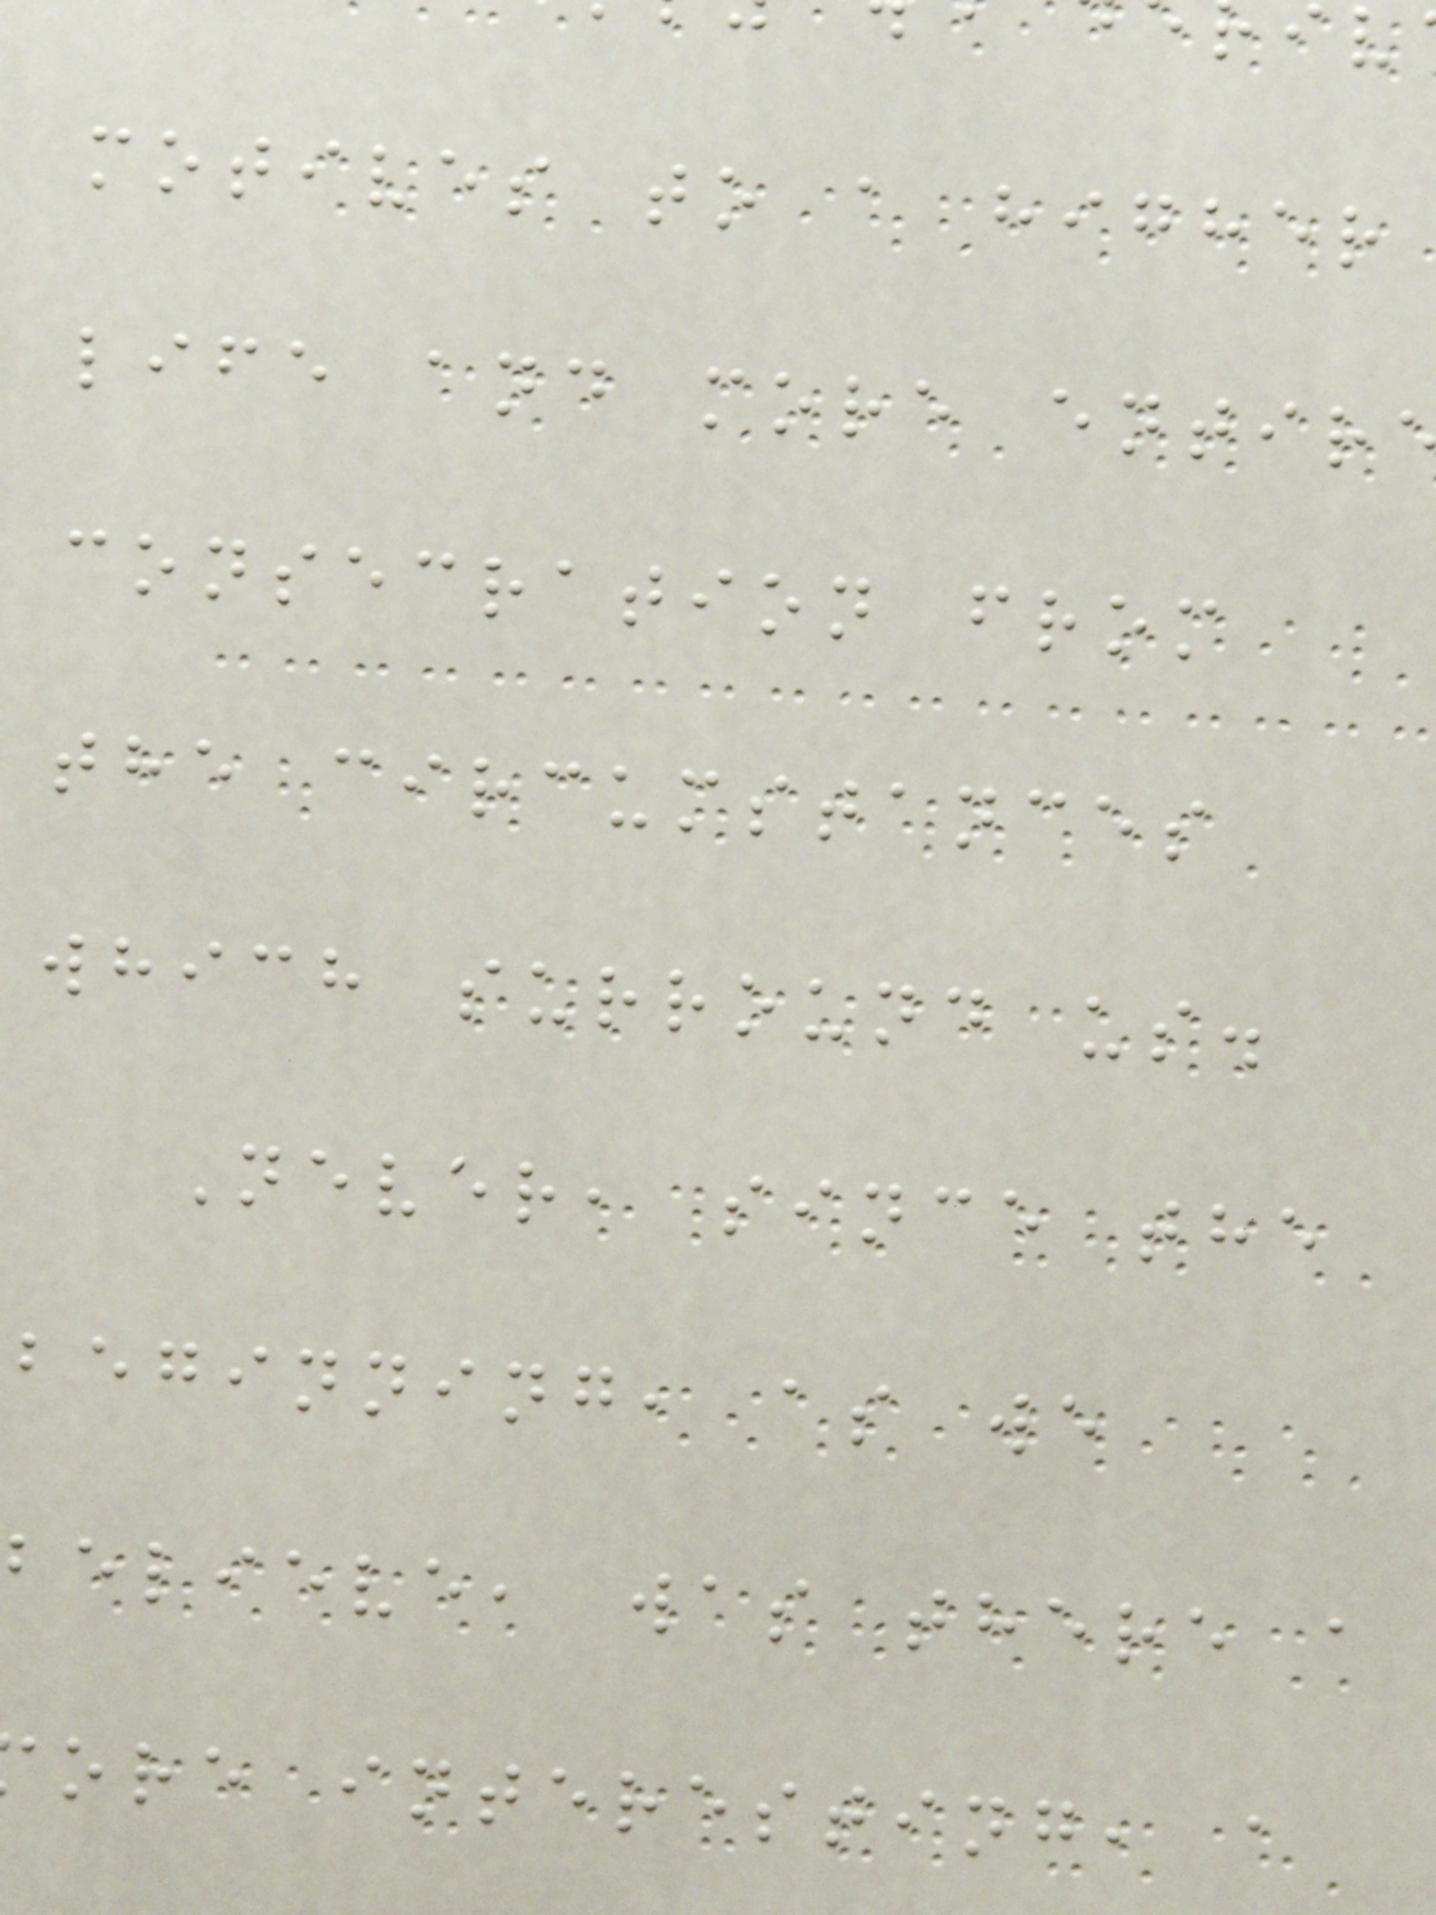motives to a higher
life and more entir
consecration from
the circumstances
which surround us.
Never, since the
beginning, as we
believe, was there a
ore interesting, a
